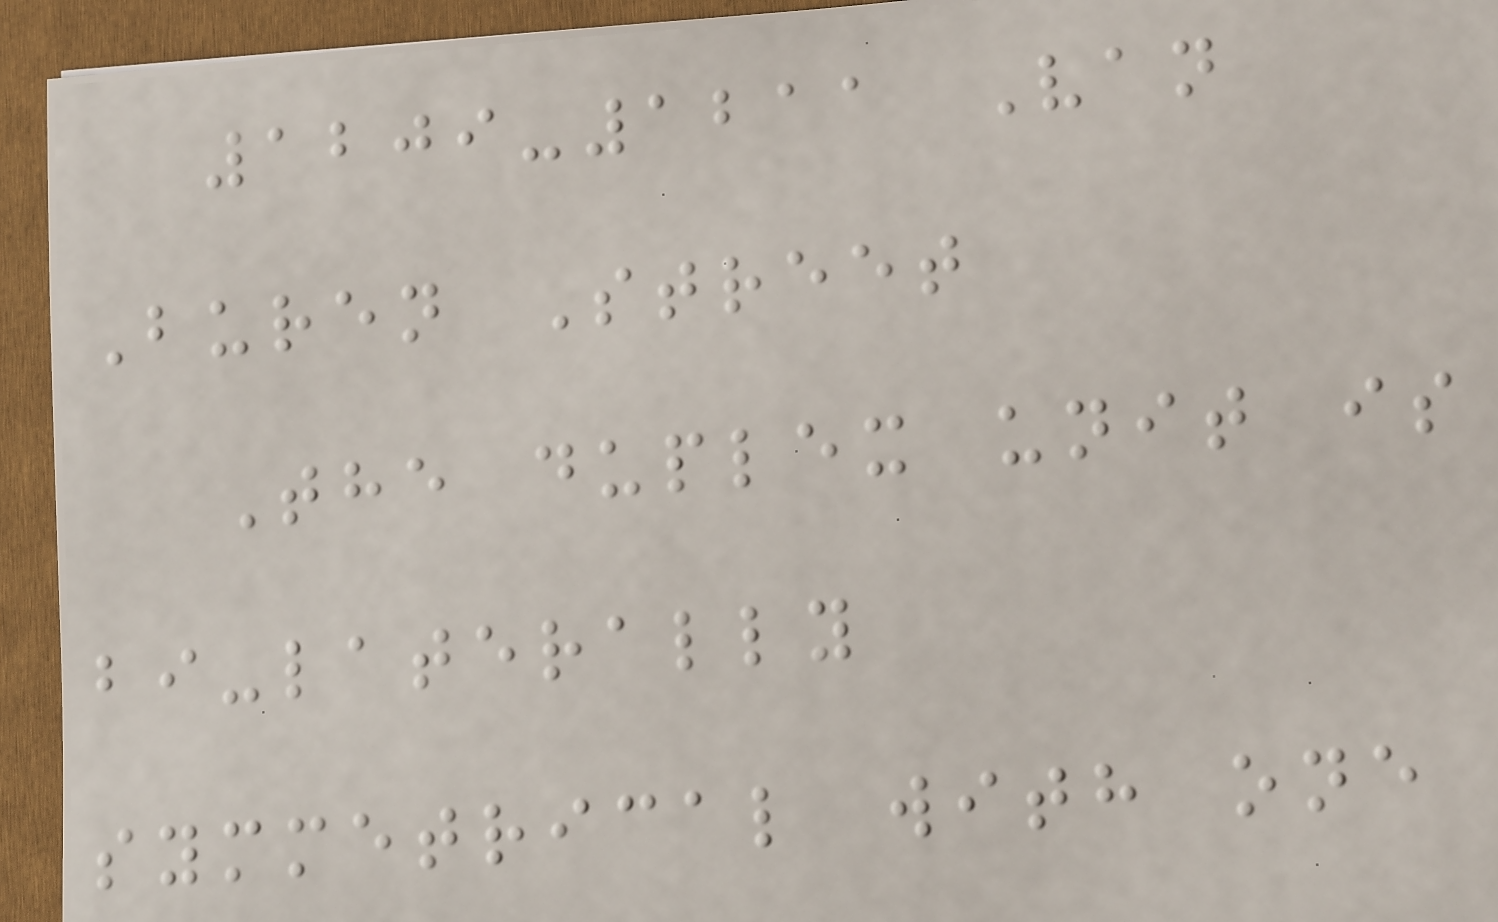1209-1211 Van
Buren Street
The duplex unit is
bi-laterally
symmetrical with one
